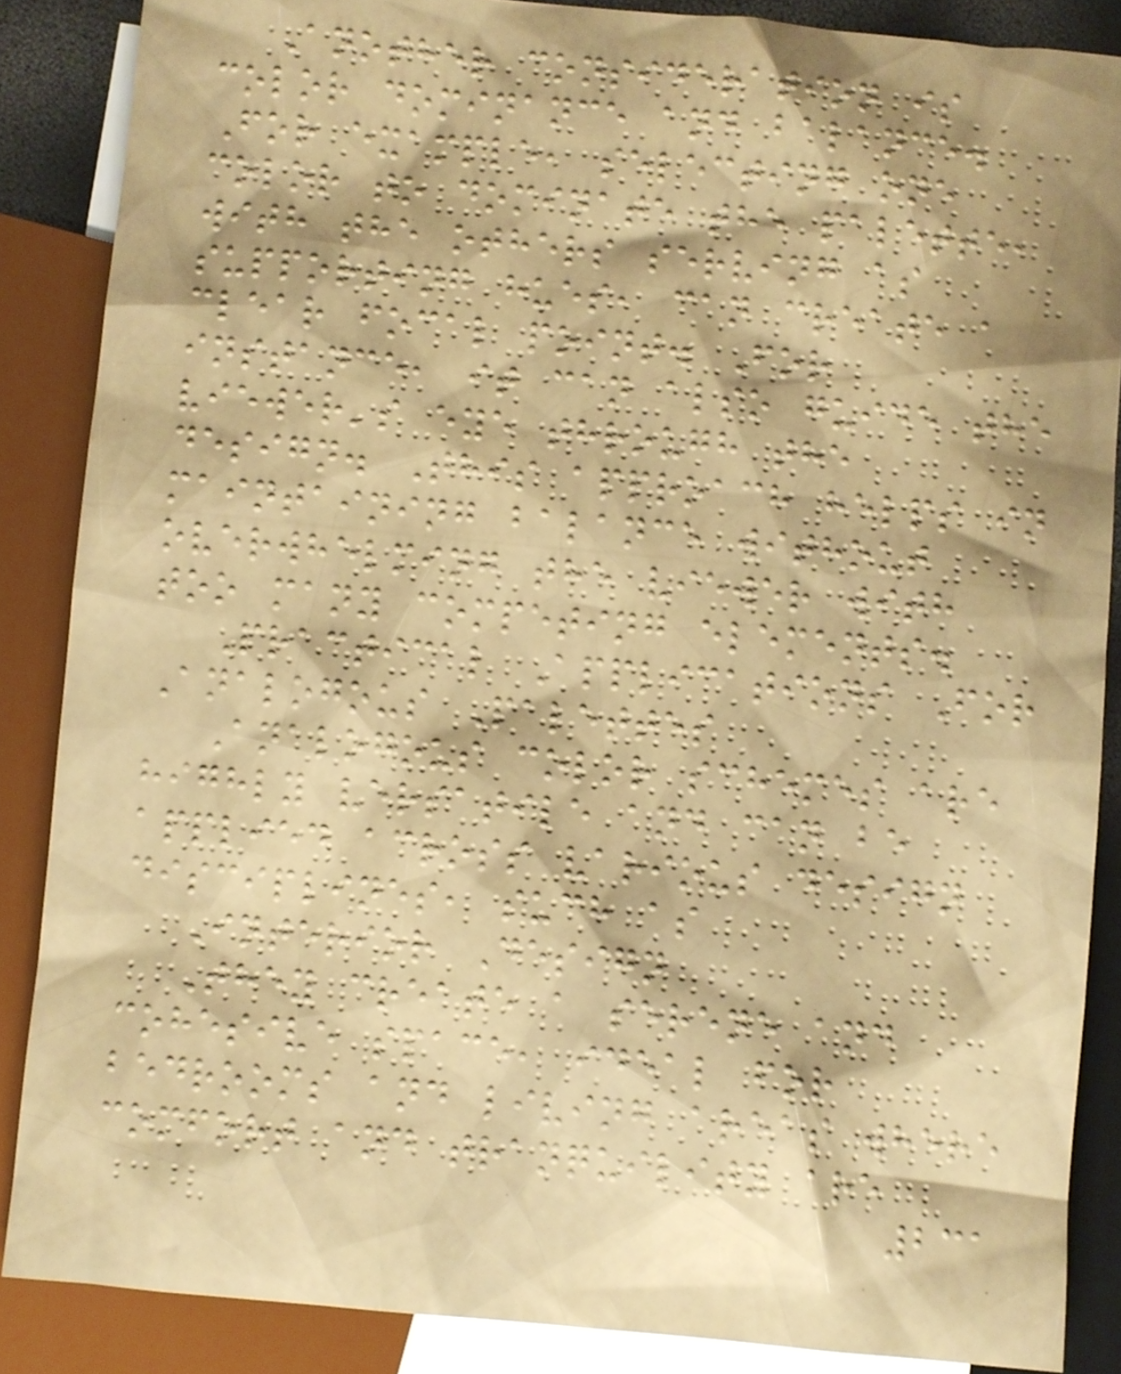Another consideration is
color dominance and balance.
For example, selecting one
color to dominate the palette,
with the others serving as
supporting hues, can create a
clear focal point. For
instance, it can also guide the
viewer's eye through the
design. This approach helps in
maintaining balance without
overwhelming the viewer with
too many competing elements.
Practical Applications For
Analogous Palettes
Analogous color schemes are
highly versatile and can be
applied across various design
disciplines, such as
Interior Design
They create a serene and
cohesive space, ideal for
bedrooms and living areas where
comfort and tranquility are
231
